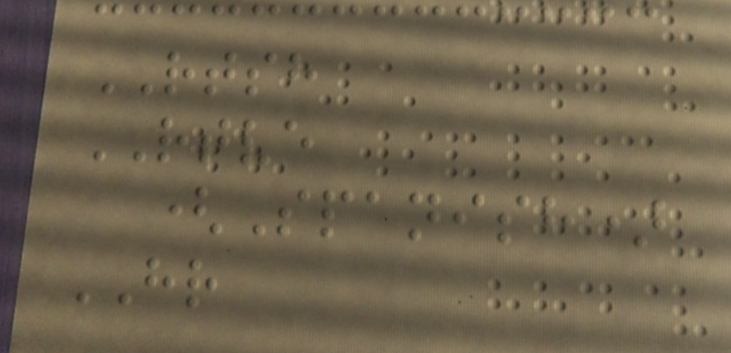RTSH
RTVE
(Spanish)
HR
